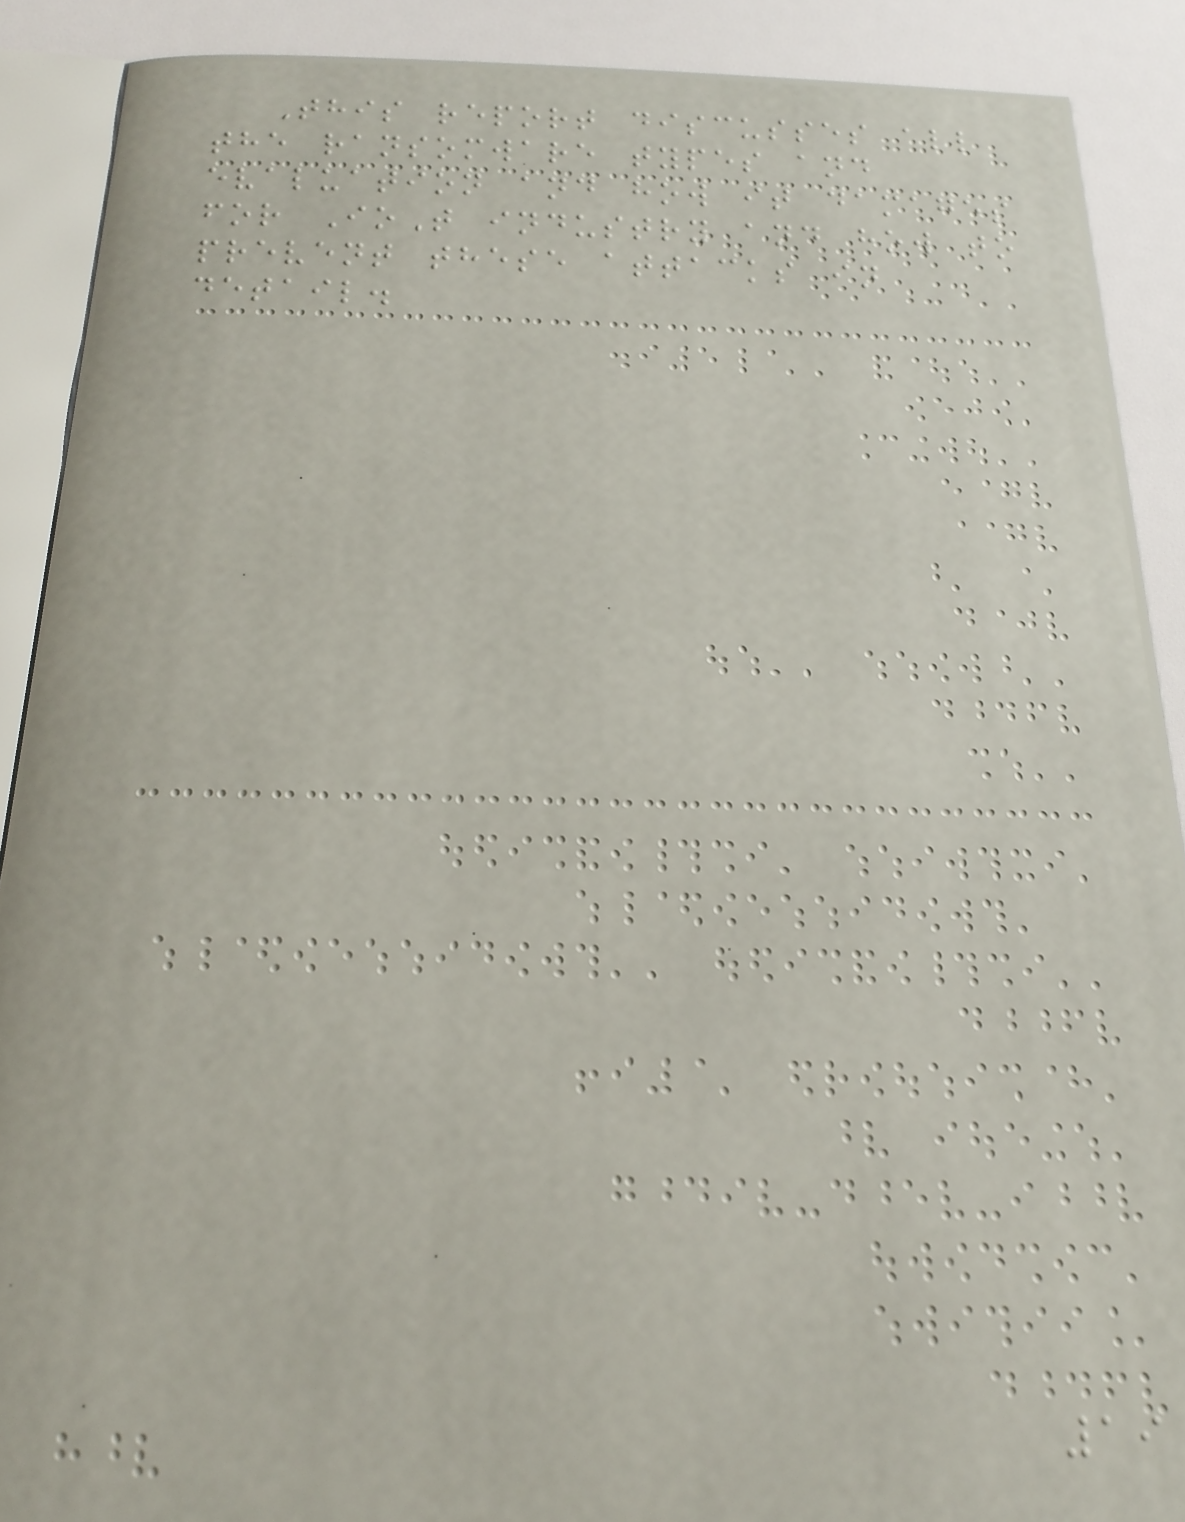This report discusses all
the ransomware types and
evaluation and how it damages
for IoT industry and how to
prevent these attacks in
detail.
19
